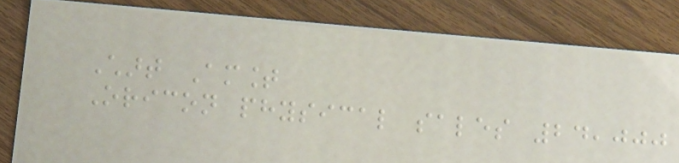Chart Amount
Oricon physical sales 24,000
